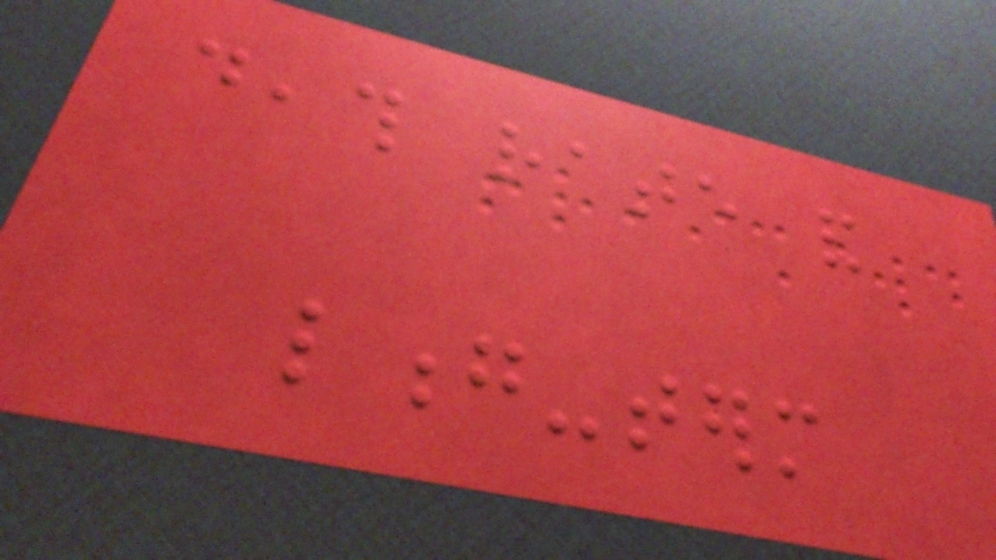death rate and
long-term
